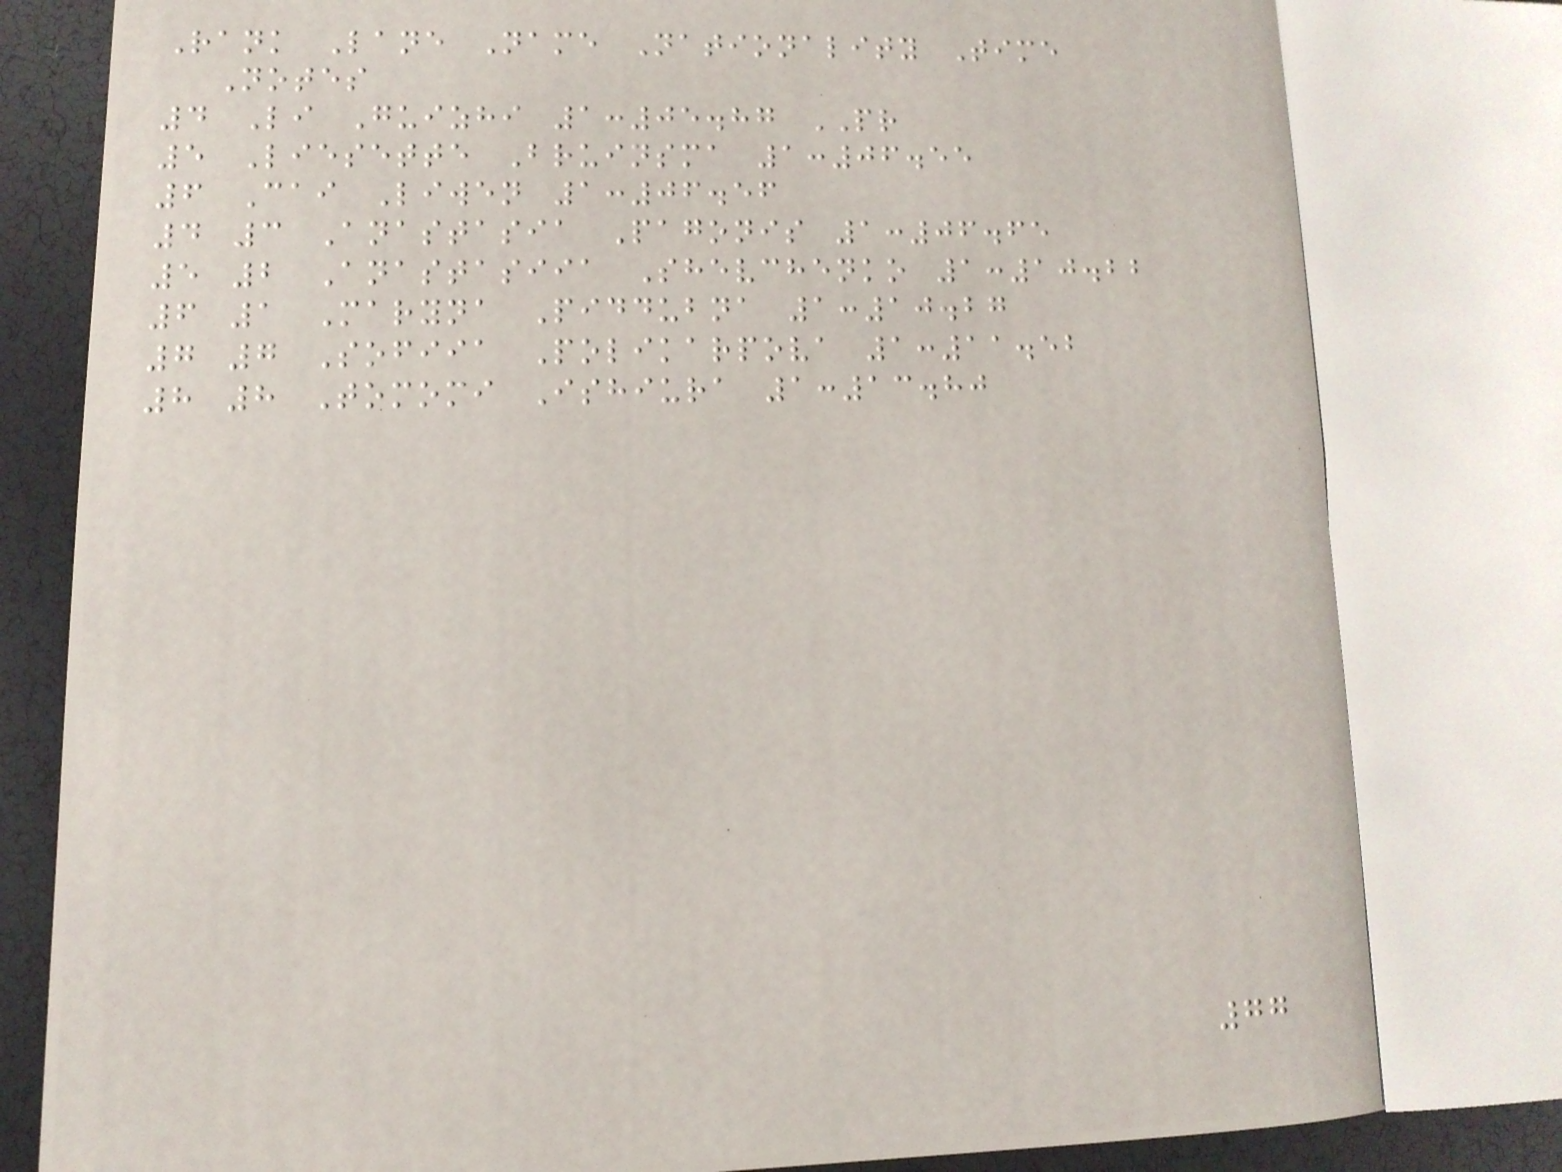Rank Lane Name Nationality Time
Notes
4 Li Guizhi 1:05.87 PR
5 Liesette Bruinsma 1:06.55
6 Cai Liwen 1:06.56
4 3 Anastasia Pagonis 1:06.65
5 2 Anastasiia Shevchenko 1:10.22
6 1 Maryna Piddubna 1:10.27
7 7 Sofiia Polikarpova 1:11.52
8 8 Tomomi Ishiura 1:13.80
77
